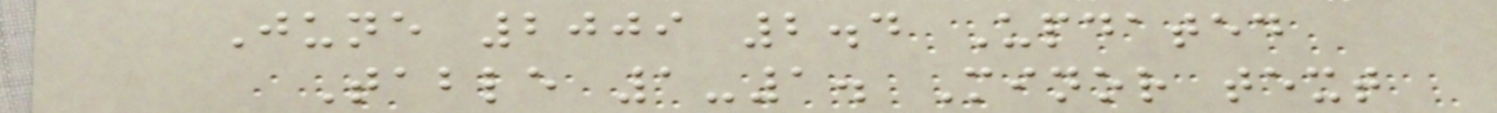June 2009 2.4 Updated
Table 1-1. Minor text
